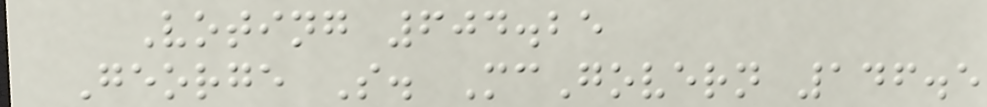Voting 604.25
George S. McGovern 146.5
